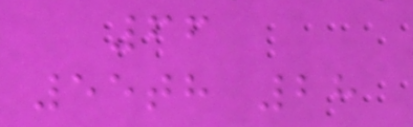66
55th 28
